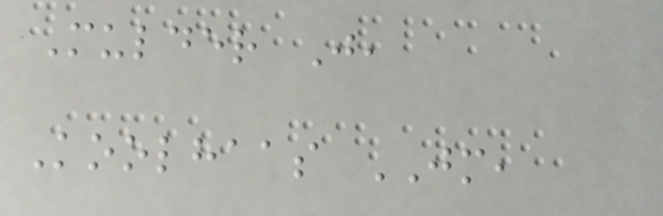Mulder J,
Koolhaas JM,
